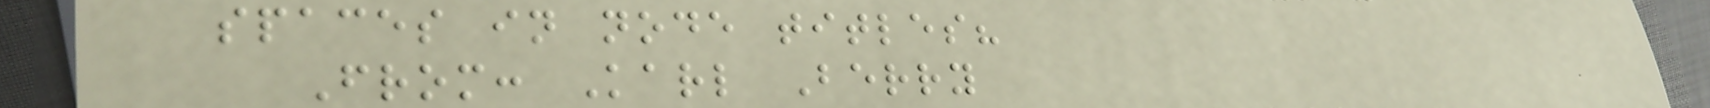spaces in node titles?
From: Karl Berry
